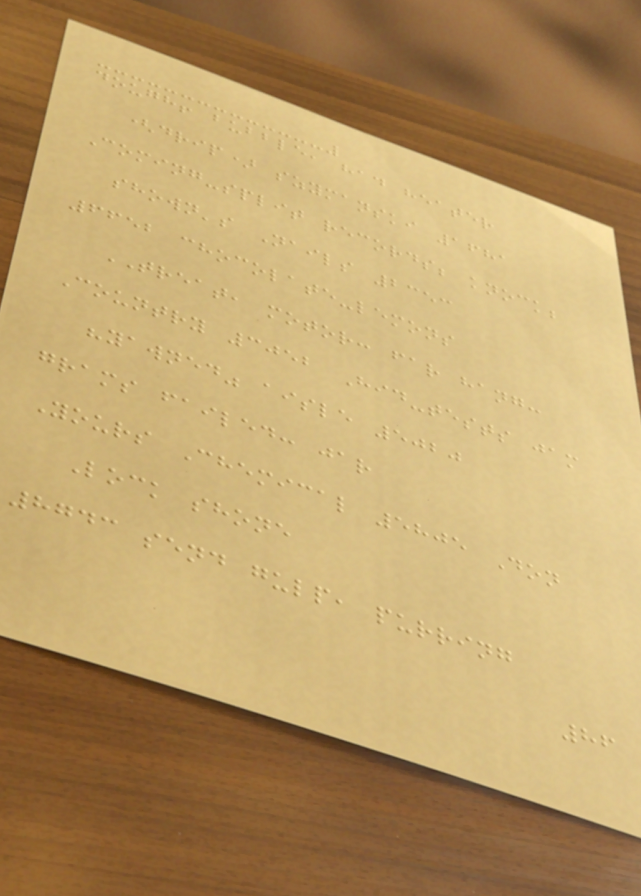dough! bubble, had heater
(drip) szymanski 1681
Coming-split records; knock;
shown's Nails 2353
6652 chocolate-lemons
TREAT, motor: far hang:
Country 3052 Hid-tests jam
"yawned" aisle 5020
grams failed: jar
Yours Chemical 5805 Don
Lock shone
8743 send gulp, purring
86
